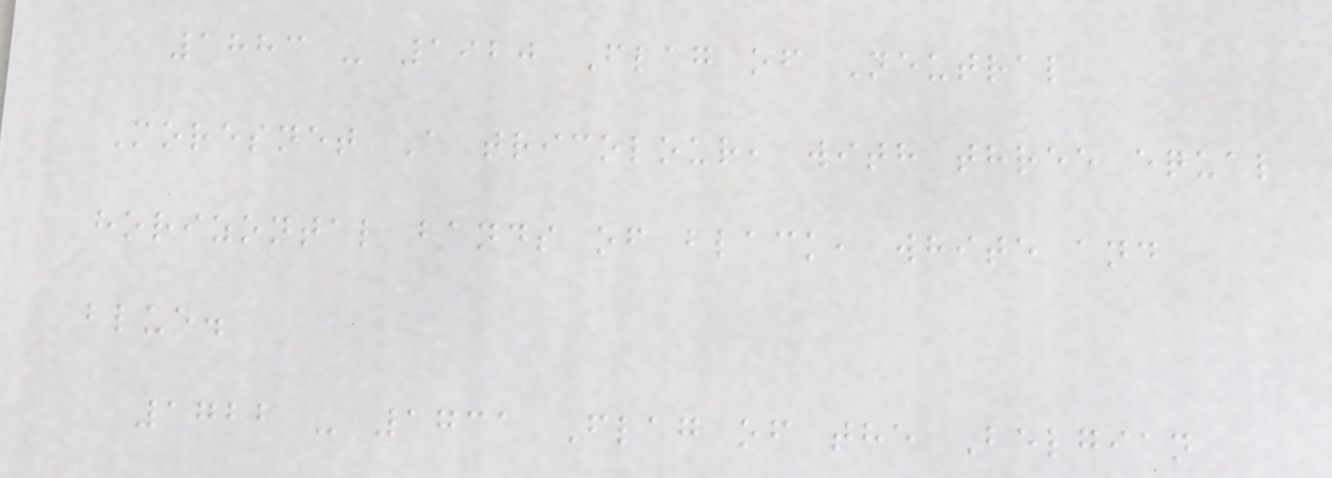1883 - 1920 Flag of Neutral
Moresnet A tricolour, with three equal
horizontal bands of black, white and
blue.
1722 - 1731 Flag of the Belgian
